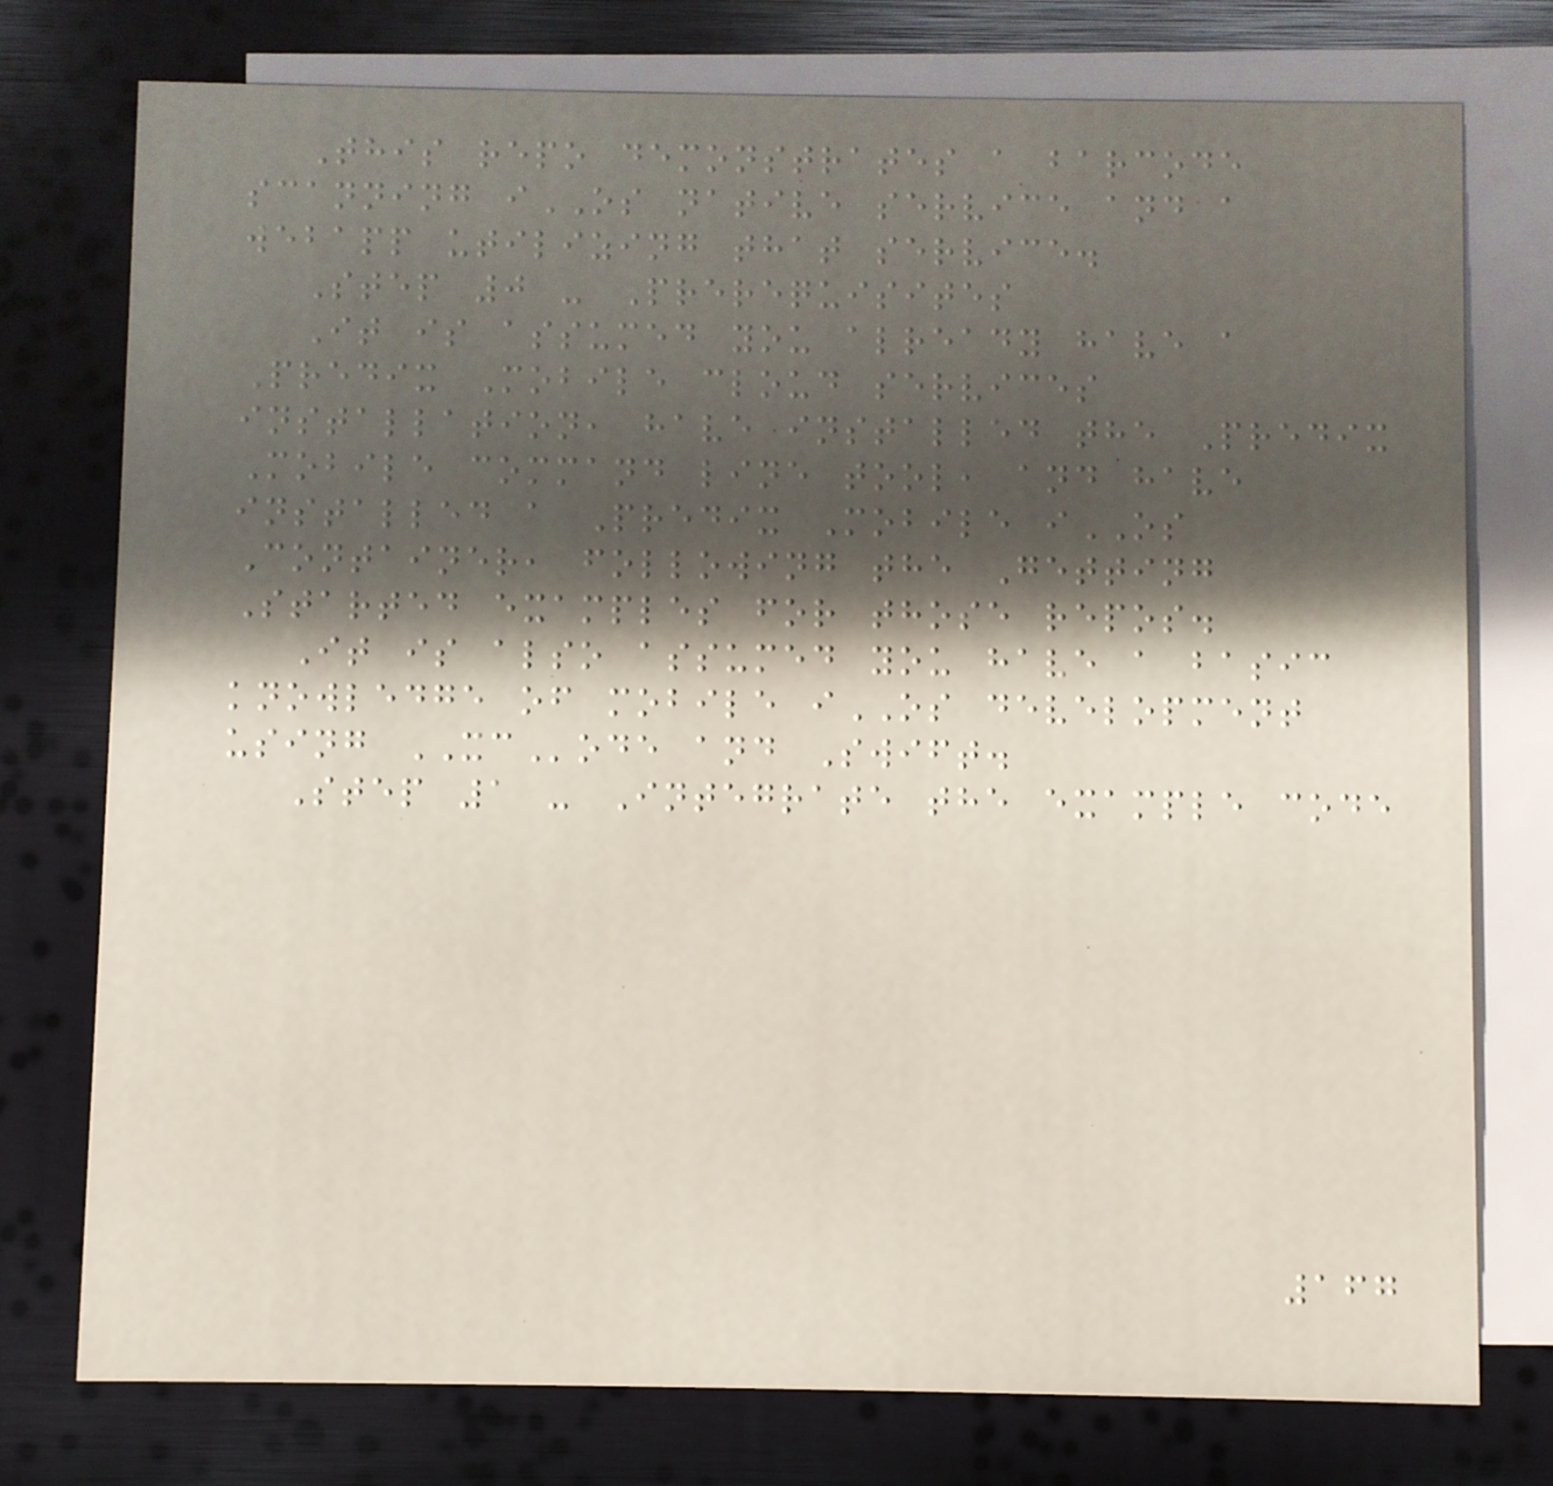This repo demonstrates a barcode
scanning iOS native service and a
webapp utilizing that service.
Step 0 - Prerequisites
It is assumed you already have a
Predix Mobile cloud services
installation, have installed the Predix
Mobile command line tool, and have
installed a Predix Mobile iOS
Container, following the Getting
Started examples for those repos.
It is also assumed you have a basic
knowledge of mobile iOS development
using XCode and Swift.
Step 1 - Integrate the example code
167
